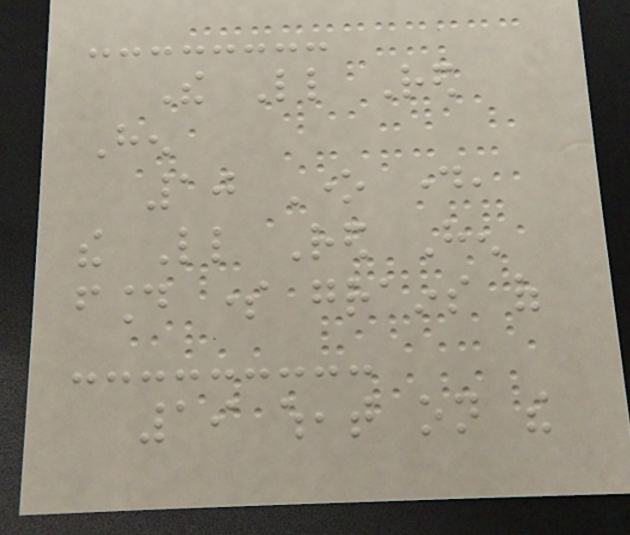The Little Red
Hen
10 One day,
the Little Red Hen
found some grains of
19 wheat on the
